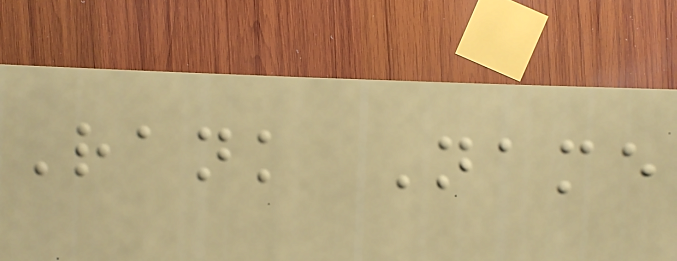Rank Name
